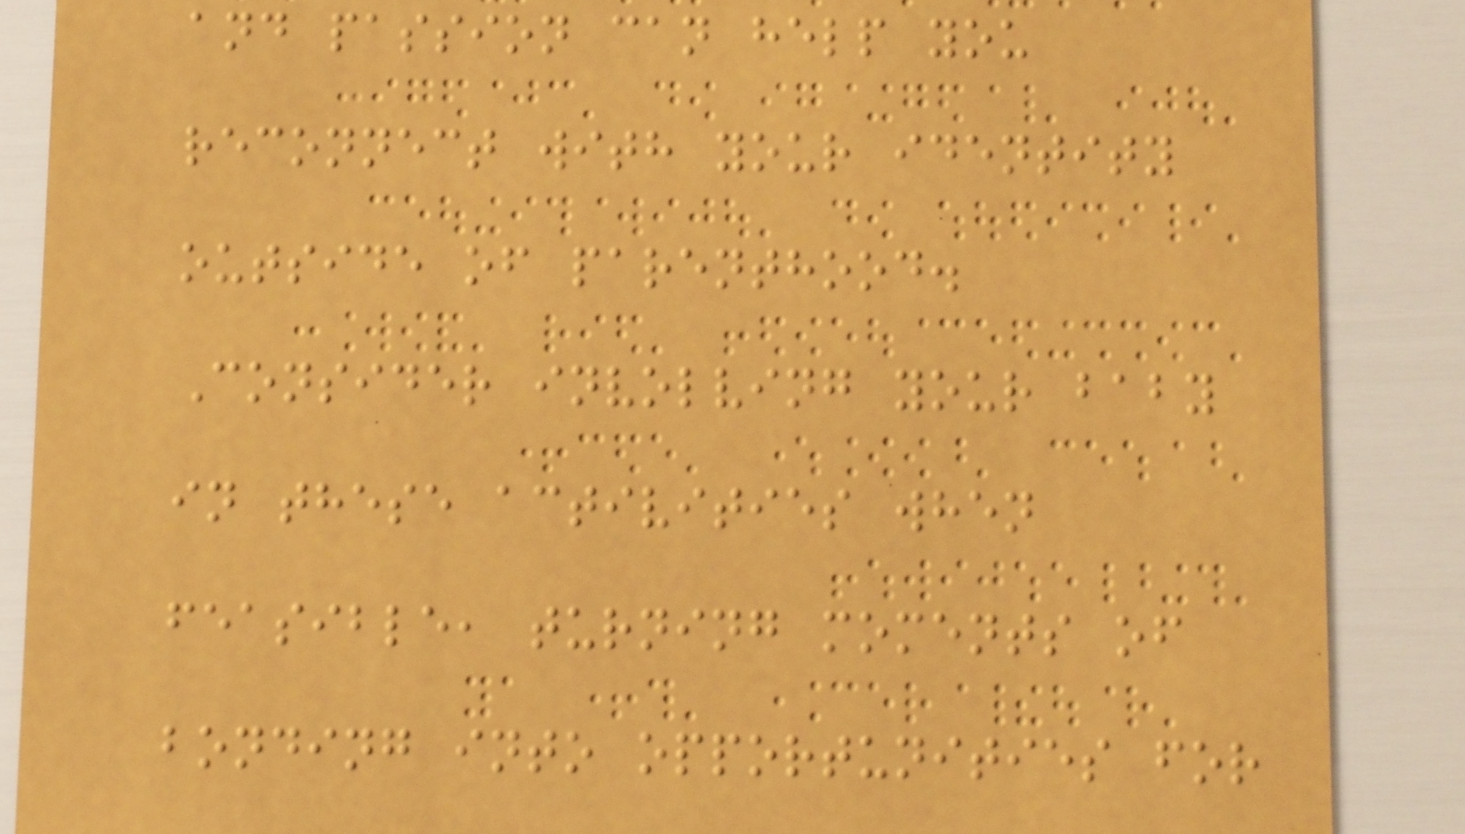and passion can help you
reconnect with your identity
outside of parenthood.
Consider involving your baby
in these activities when
feasible, turning moments of
bonding into opportunities for
